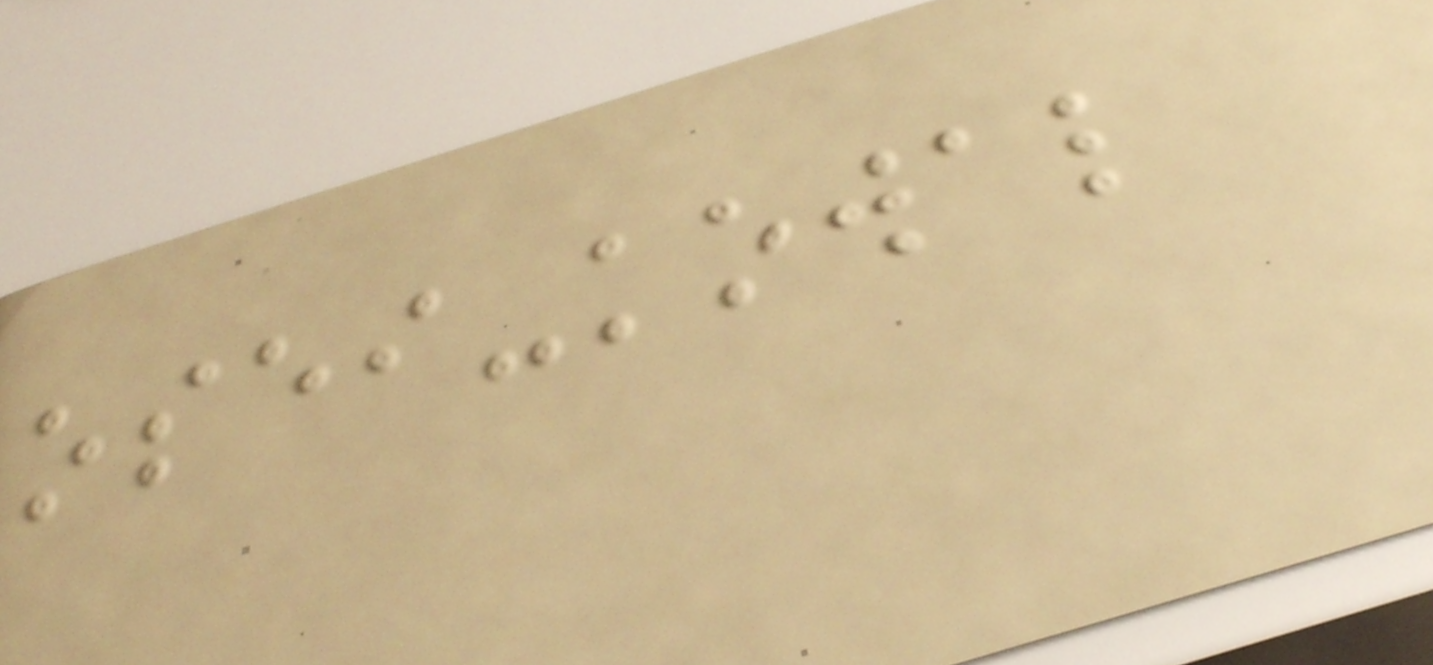osei-kowal
